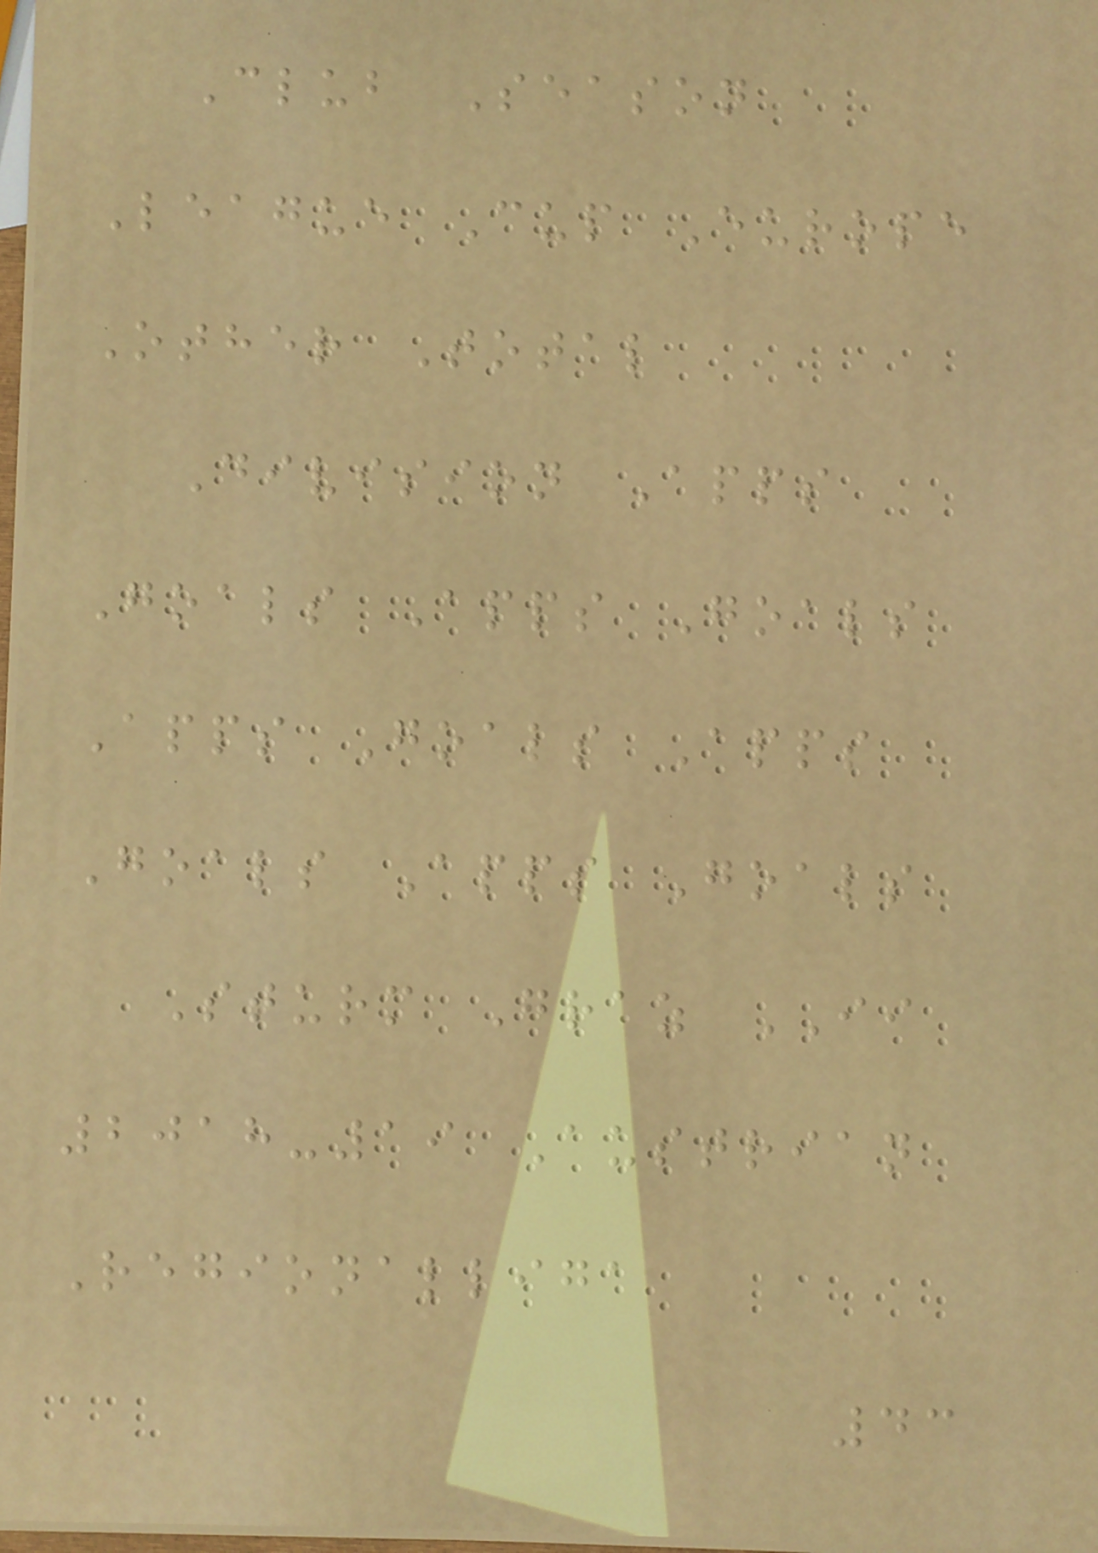Club Season
League Cup Europe
Other Total
Division Apps
Goals Apps Goals
Apps Goals Apps
Goals Apps Goals
Sturm Graz II
2018-19 Austrian
Regionalliga
43
